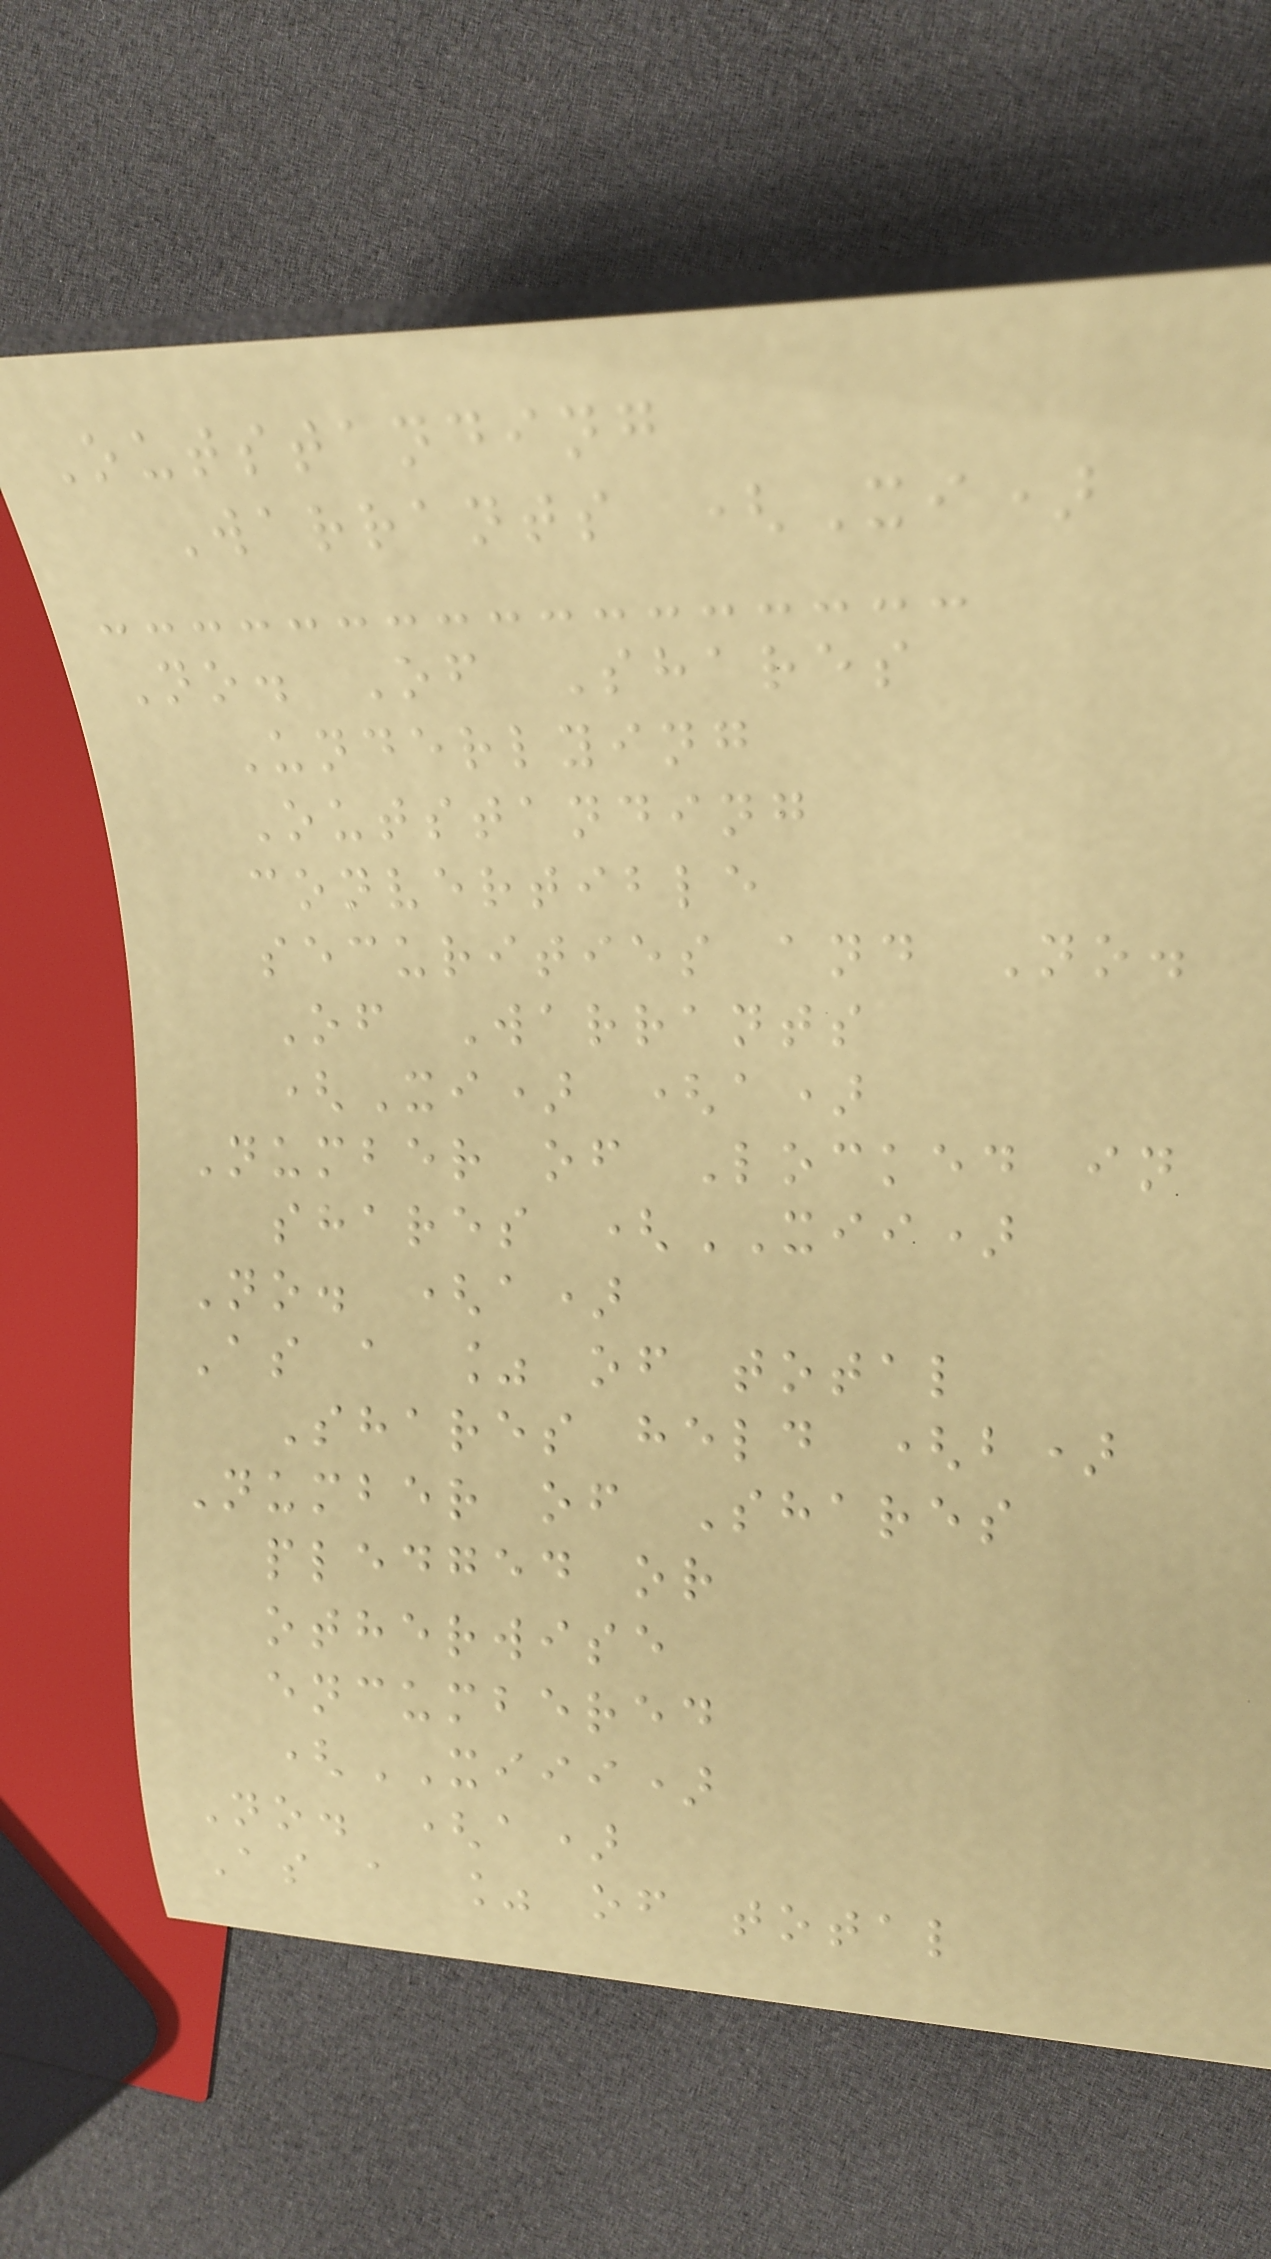Outstanding
Warrants (Xi)
No. Of Shares
Underlying
Outstanding
convertible
securities and No.
Of Warrants
(Xi) (a)
Number of Locked in
shares (XII)
No. (a)
As a % of total
Shares held (b)
Number of Shares
pledged or
otherwise
encumbered
(XIII)
No. (a)
As a % of total
